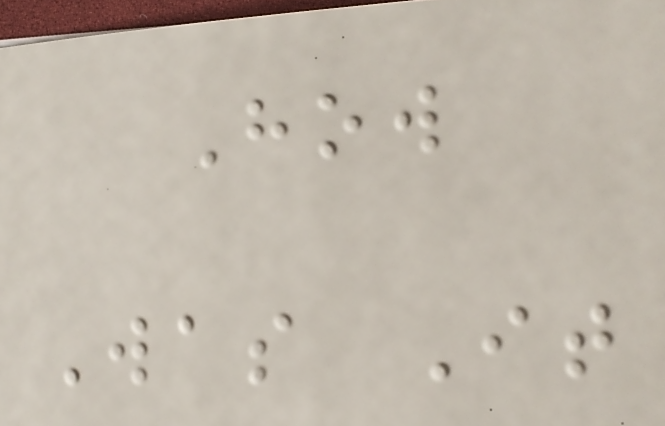How
Was It
